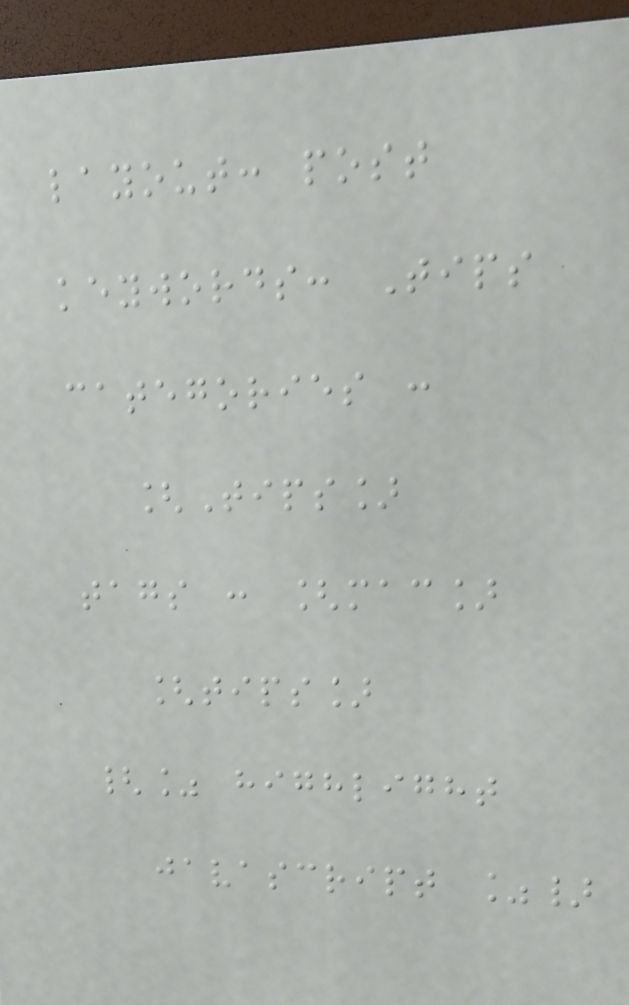layout: post
keywords: Tips
categories :
[Tips]
tags : [mac]
[tips]
{% highlight
javascript %}
